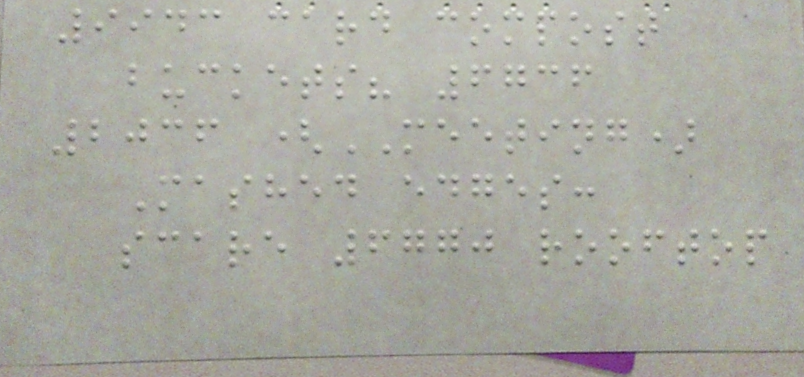9943 card compost
buckets? 6736
2036 (MEETING)
Mashed edges:
scare 6770 rooftop
